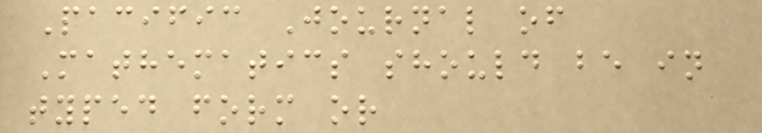Pacific Journal of
Mathematics should be in
typed form or
